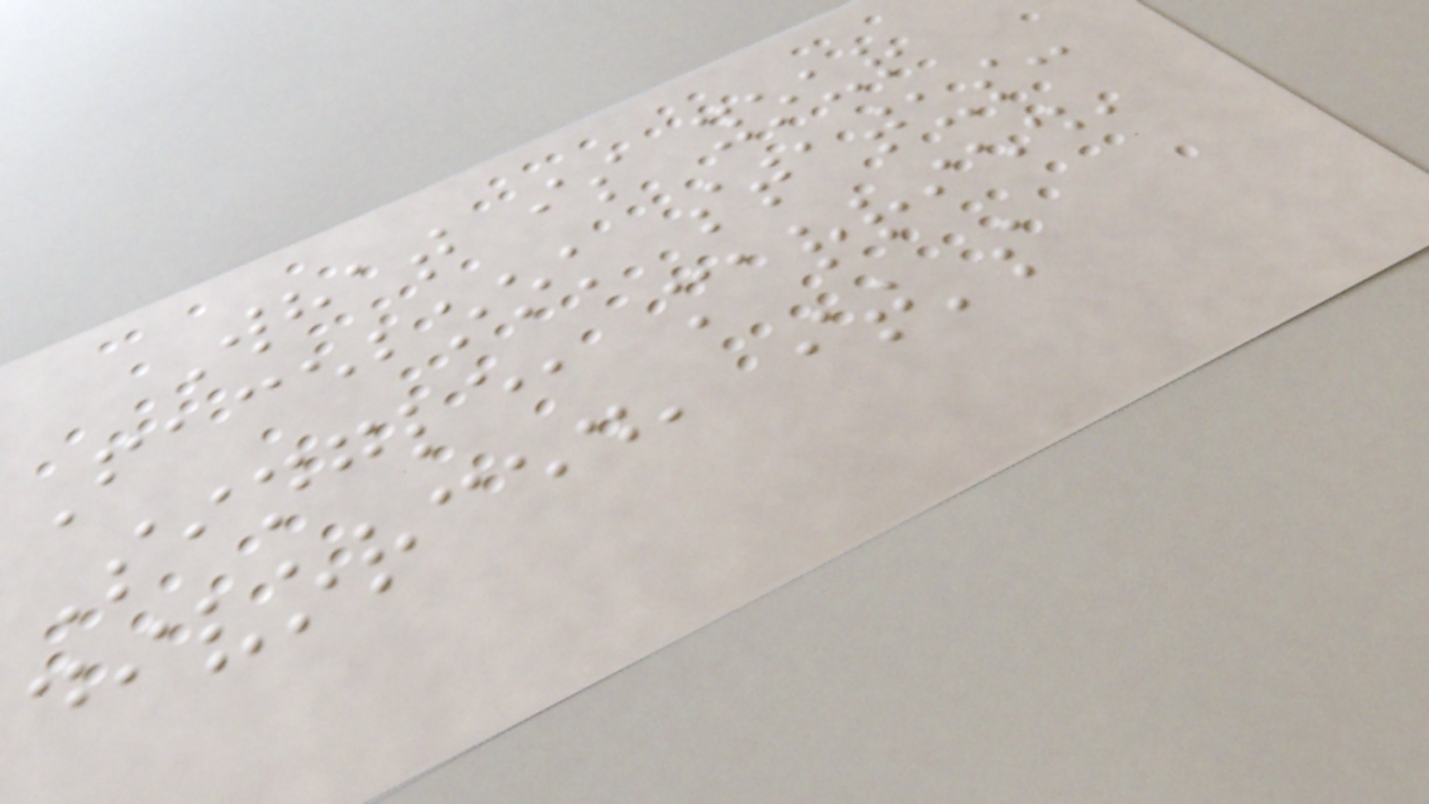What is your
Facebook status:
Single, married,
divorced, it's
